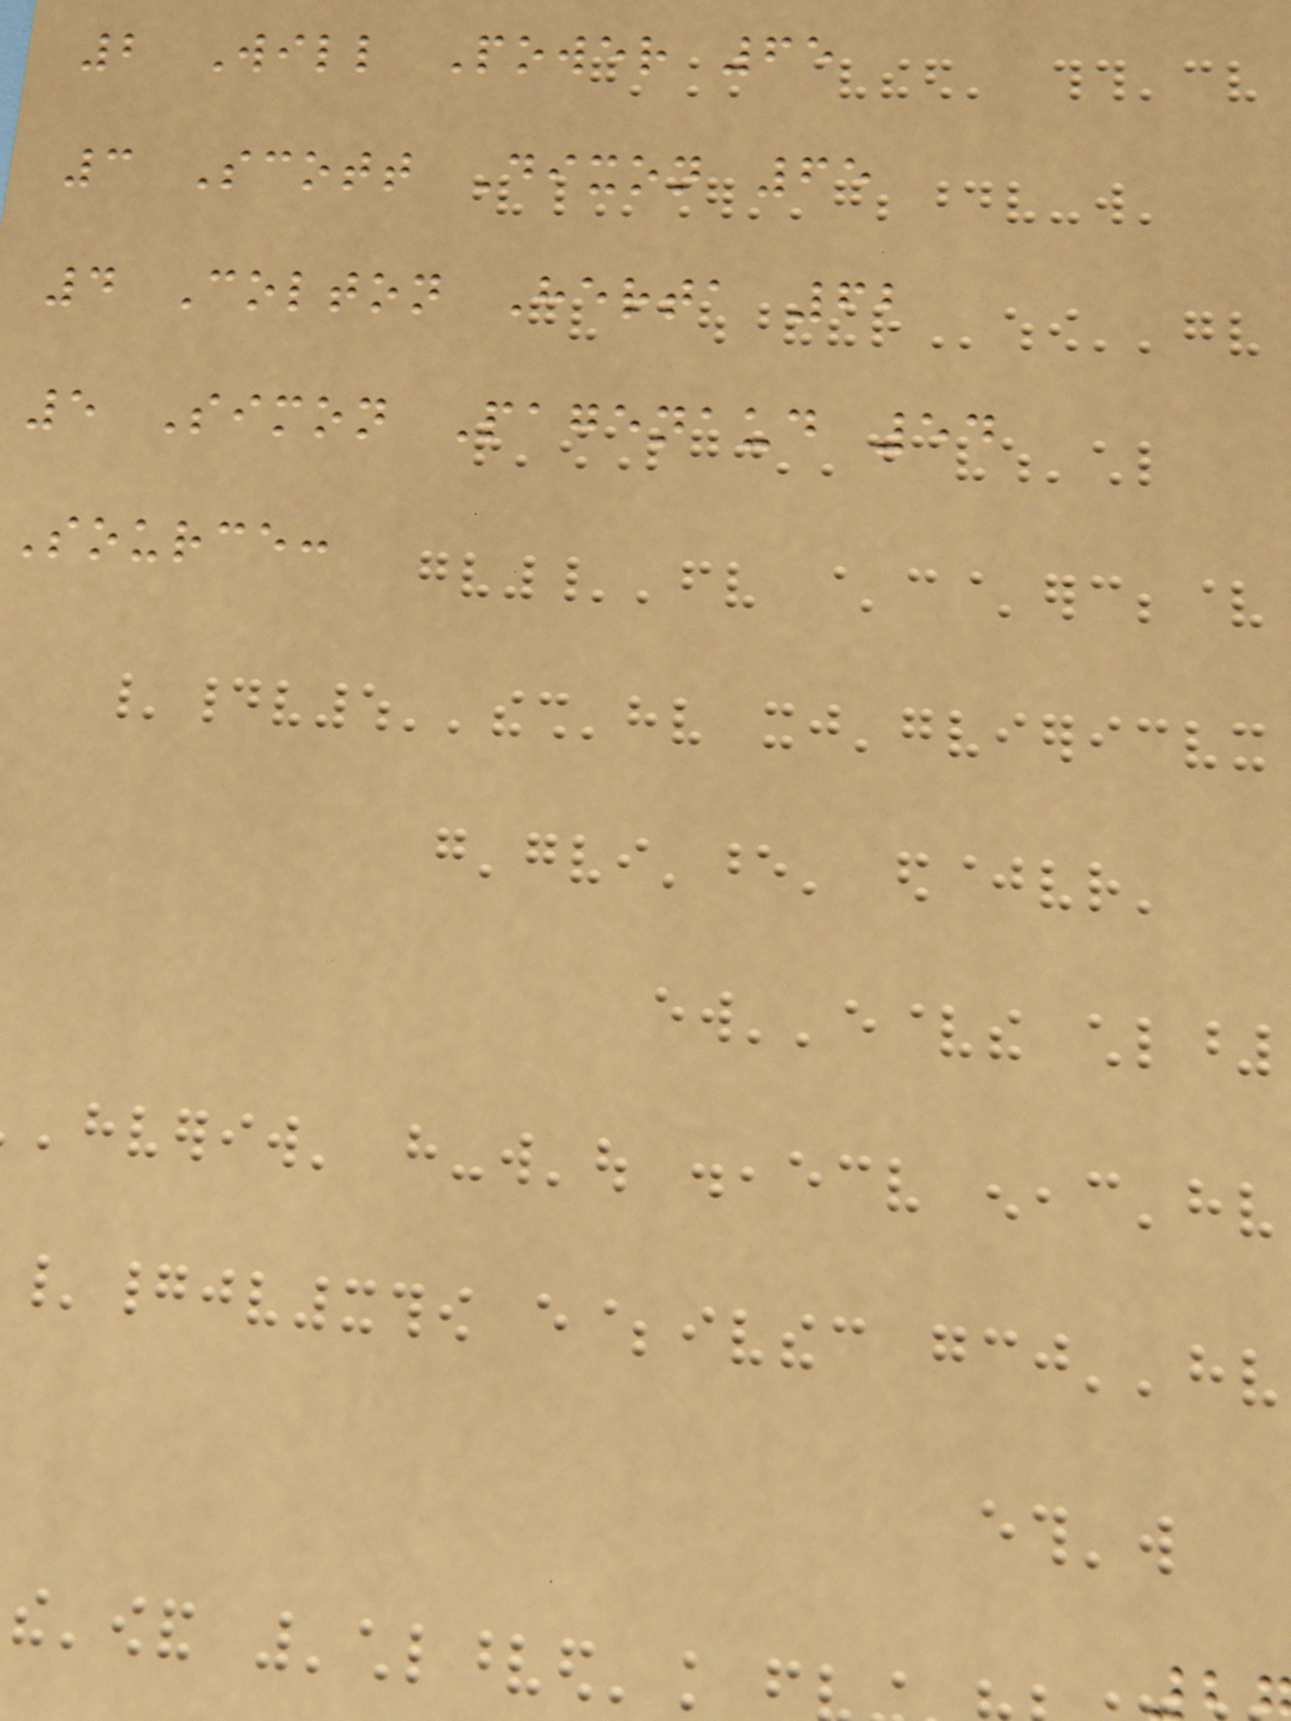2 Will Power 65
3 Scott Dixon 65
4 Colton Herta 62
5 Simon Pagenaud 54
Source:
